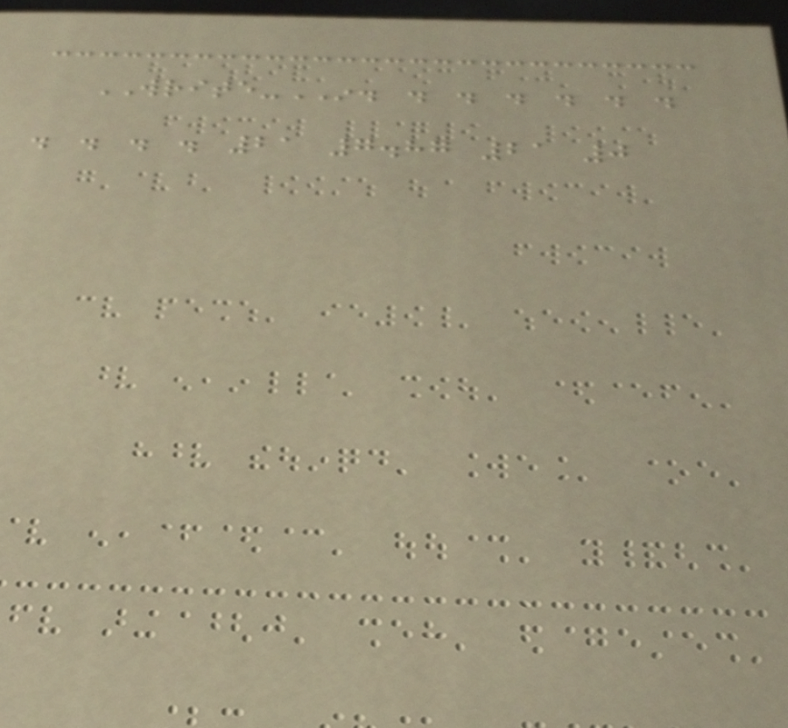WRITE-IN. . . . . . .
. . . . 21 7.87 21 0
